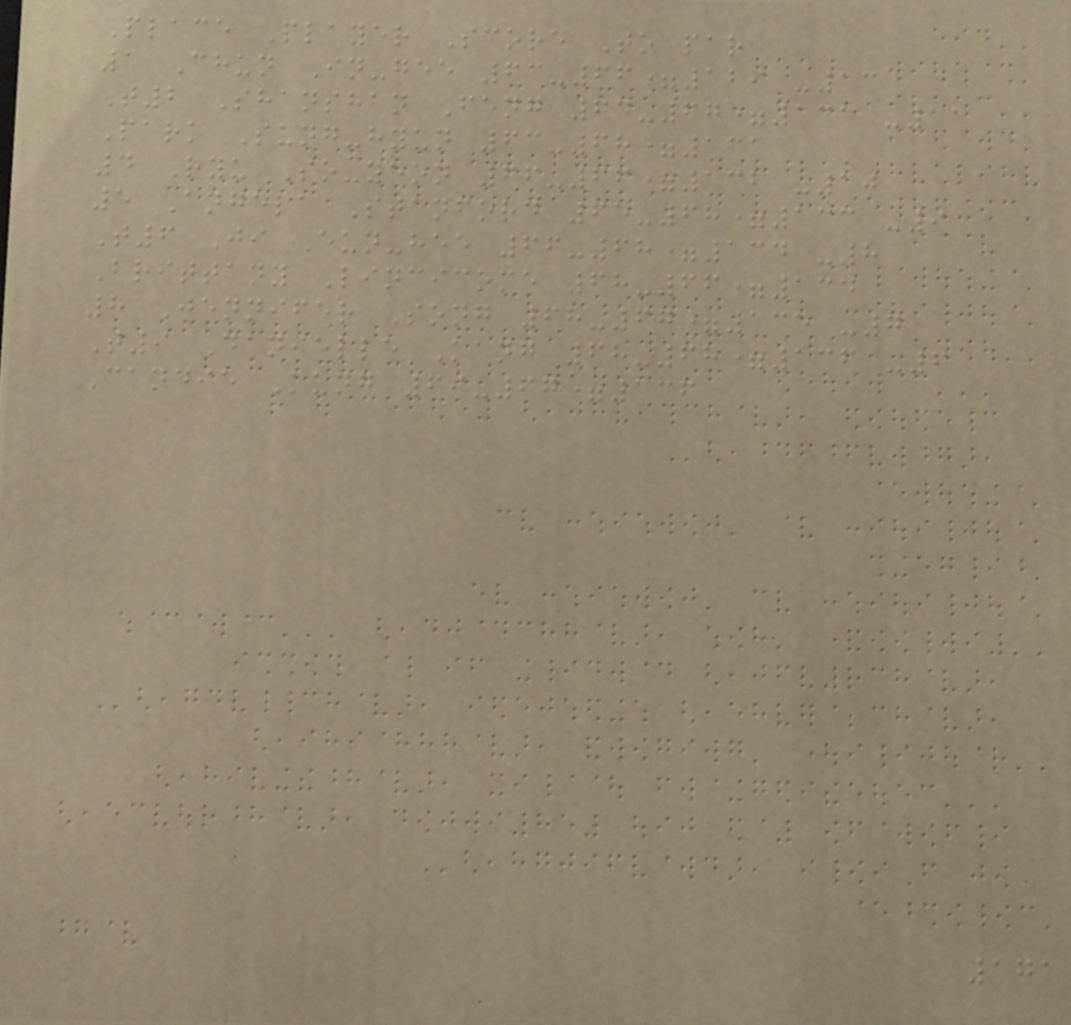Place Player Score To par
1 Chun In-gee 63-66=129 -13
T2 Shanshan Feng 64-67=131 -11
Park Sung-hyun 63-68=131
4 Ryu So-yeon 66-66=132 -10
5 Angela Stanford 65-68=133 -9
T6 Ji Eun-hee 66-68=134 -8
Brittany Lincicome 68-66=134
8 Jennifer Song 68-67=135 -7
T9 Danielle Kang 68-68=136 -6
Candie Kung 69-67=136
171
